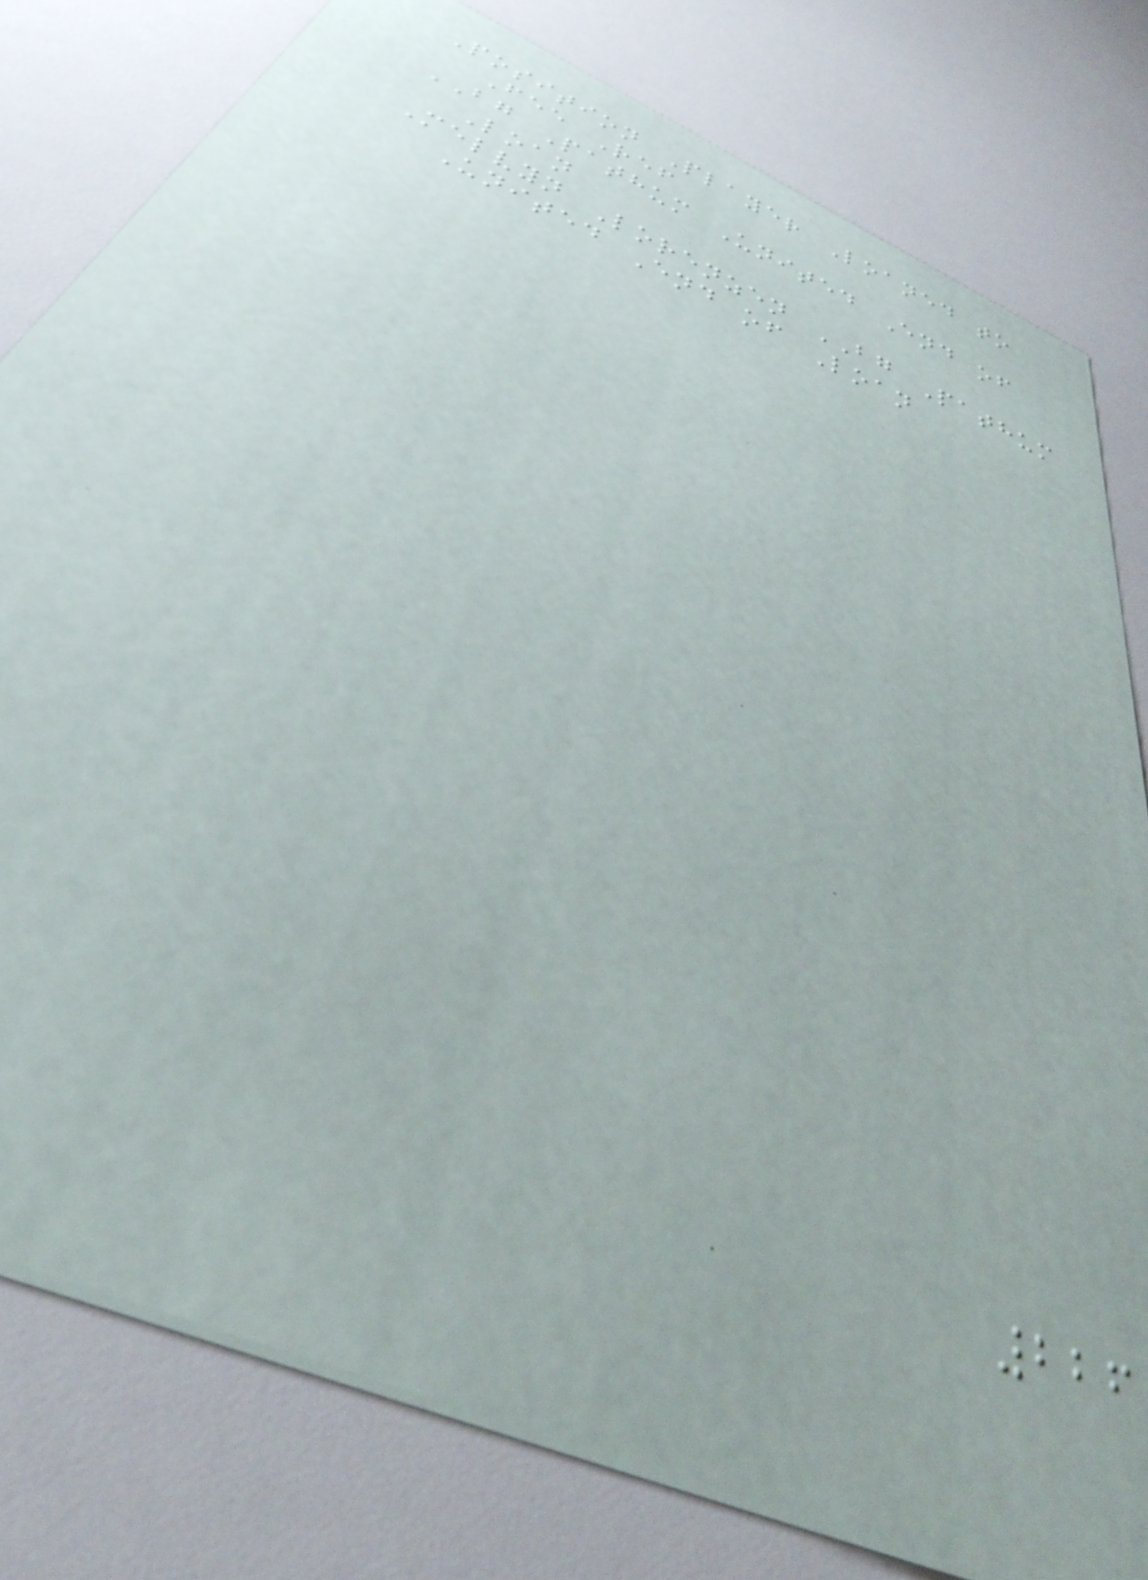Position Player Loaned to
Fee Ref
BG Pathum United End of
Loan
Melvyn Lorenzen BG Pathum
United End of Loan
226
